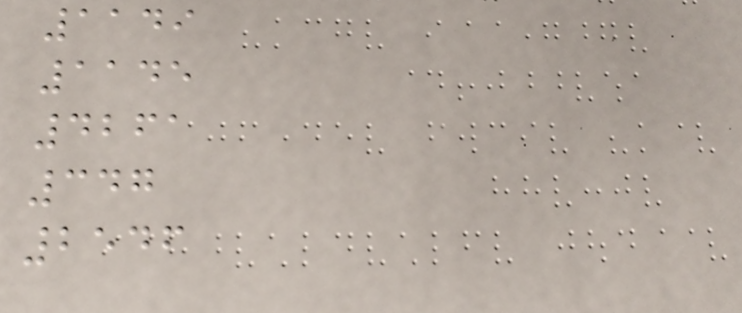1149
1145
4261
347
2546
